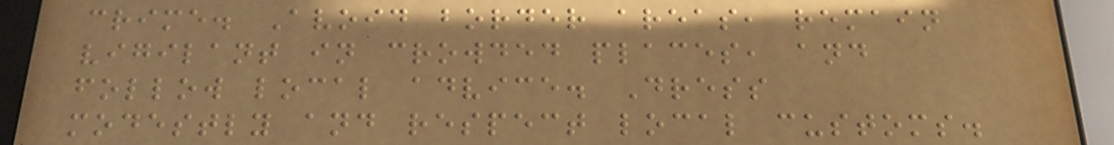crime. Avoid border areas, remain
vigilant in crowded places, and
follow local advice. Dress
modestly and respect local customs.
